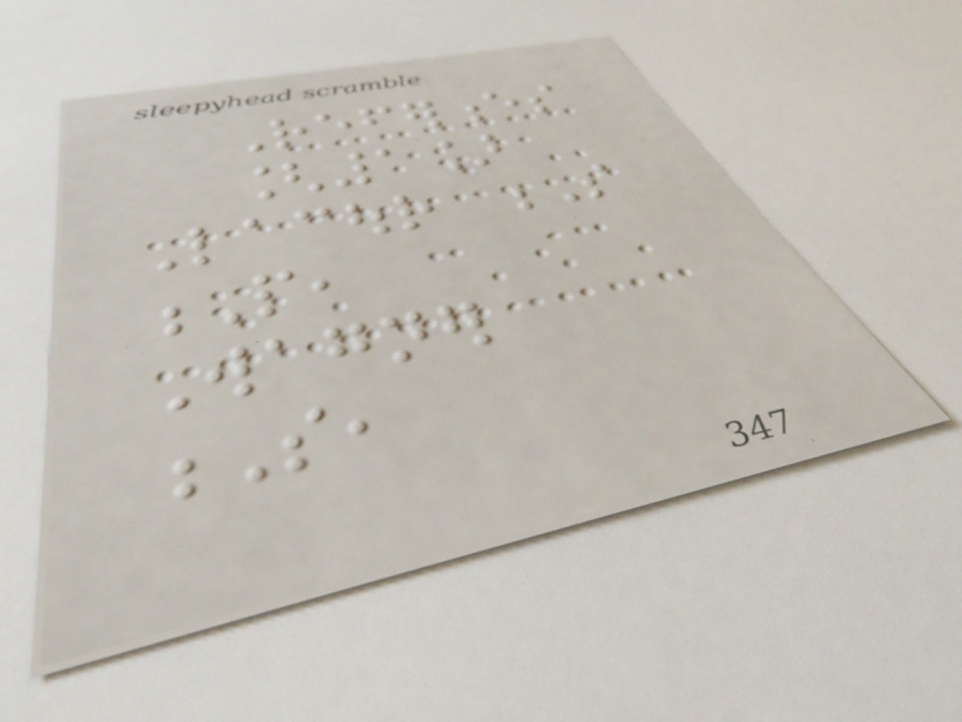References
[1]
Lacour S
P,
Wagner
S,
